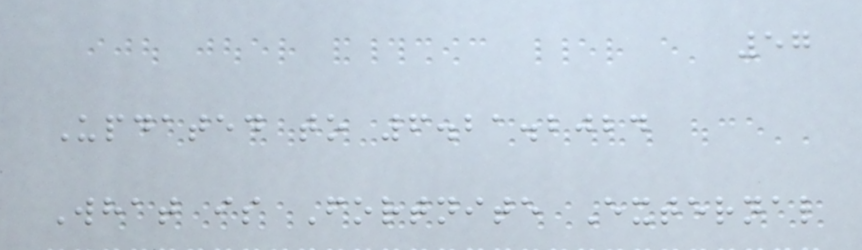57
Updated to 6.21.2024
What is Fortnite External
